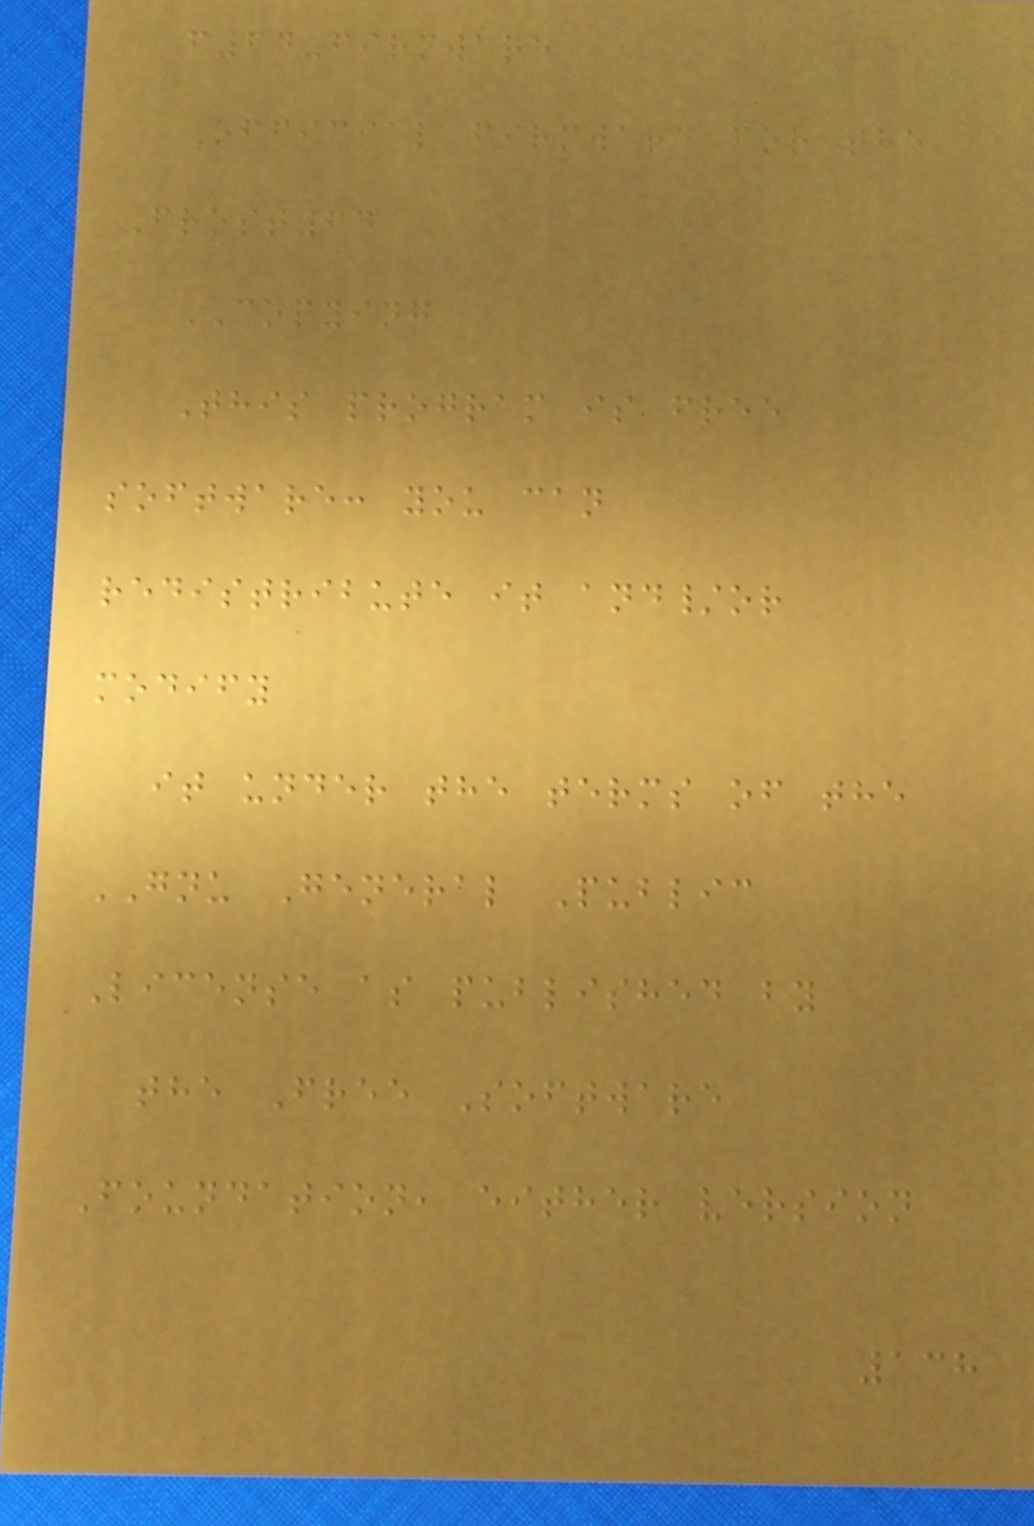f64-firmware
Official firmware for the
Frost64
COPYING
This program is free
software: you can
redistribute it and/or
modify
it under the terms of the
GNU General Public
License as published by
the Free Software
Foundation, either version
138
